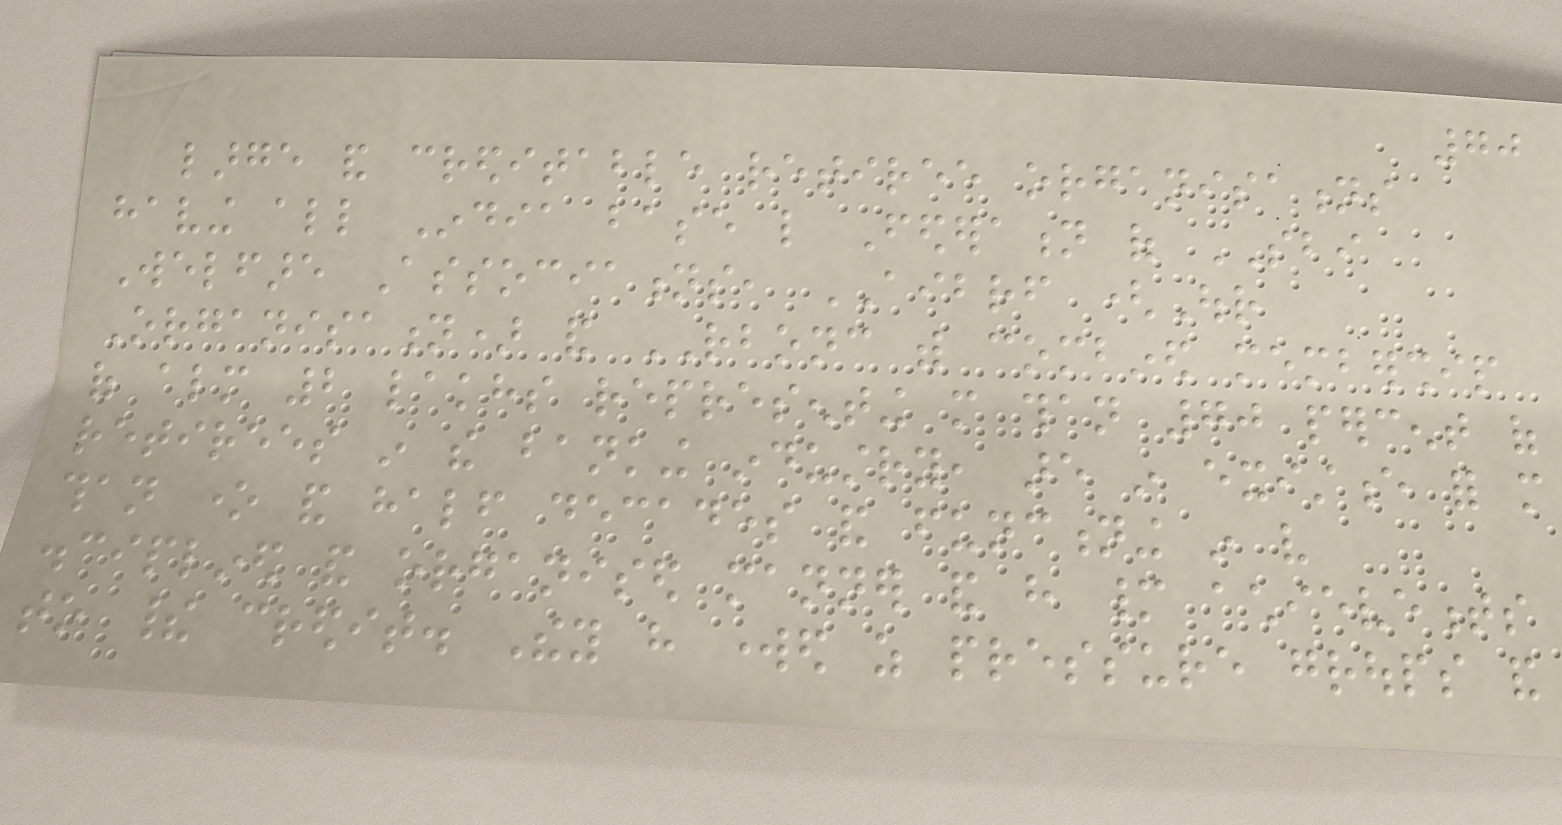70
large and creditable retiree organisations
having all India base like Federation of SBI
Welfare Associations, AIBRF (Our
Organisation) and RBONC with combined membership
of almost 2 lakhs representing more than 70 percent of
retirees in the banking industry, are in existence for more
than one and half decades and functioning in very
disciplined and organised manner and have many achievements
to their credit. They have worked as pressure groups and
